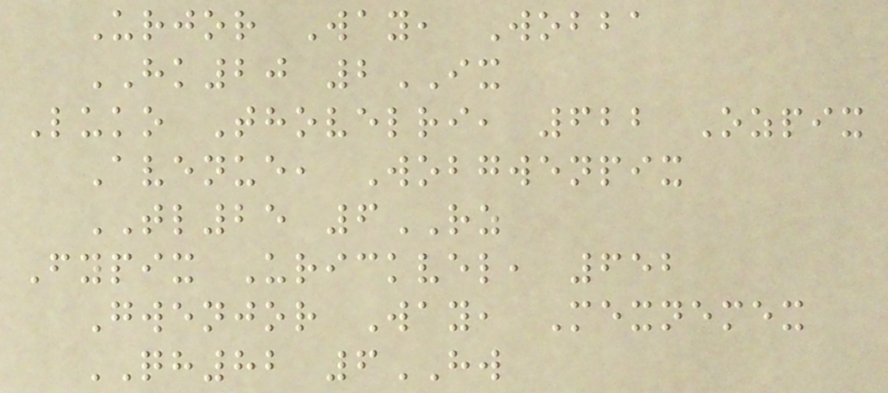Urjor Way, Wobba
HK20 2IX
Luko Thovelri, 622 Ozpix
Avenue, Wobgwenpix
TL25 6RZ
Fypix Urickvel, 652
Gwenjor Way, Mexnemex
QH82 6HW
